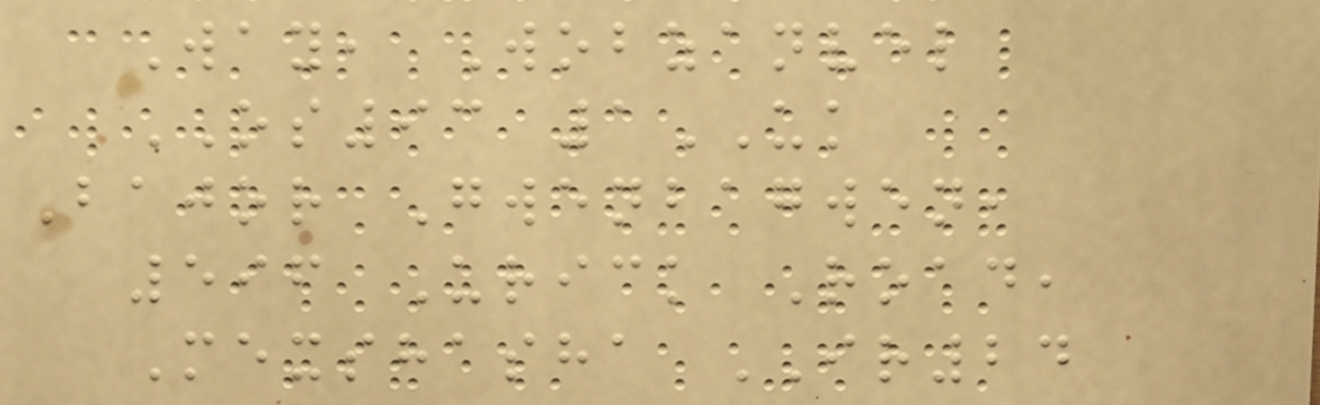Way, Wobzanvel
OS93 1UK
Bajor Gwenbagwen,
596 Urick Road,
Mexshasha IR24
